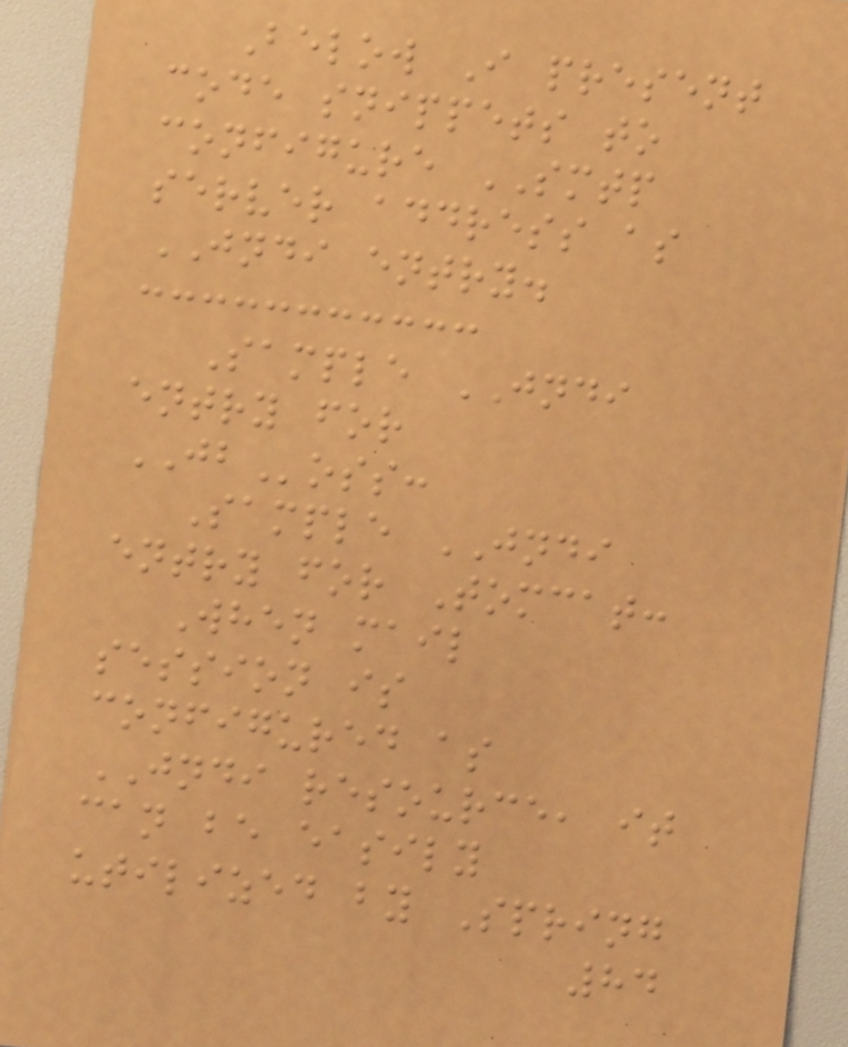Below I present
code snippets to
configure SMTP
server address as
JNDI entry.
Sample JNDI
entry for
JBoss:
Sample JNDI
entry for Tomcat:
When mail
session is
configured as
JNDI resource, it
can be easily
utilized by Spring
84
